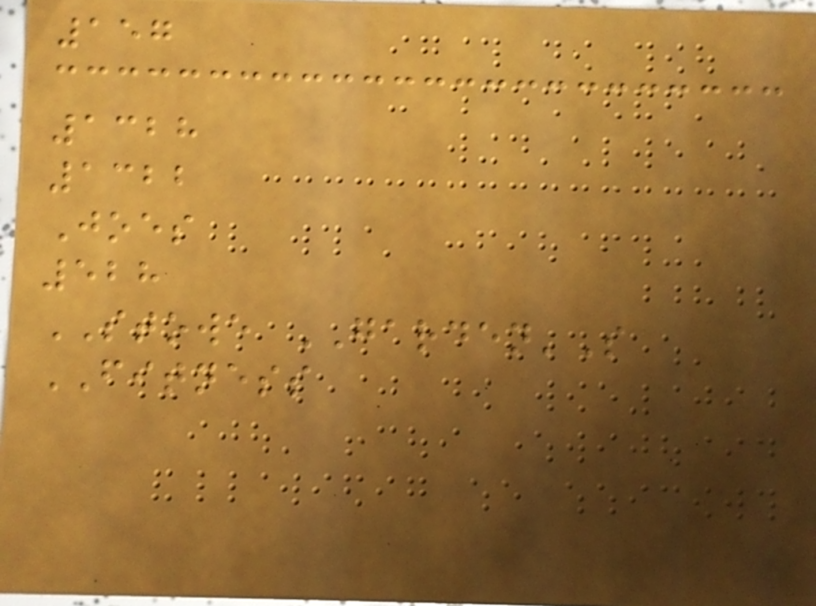157
1328
1322
Joes
528
STOWE GARDEN'S
FITNESS
